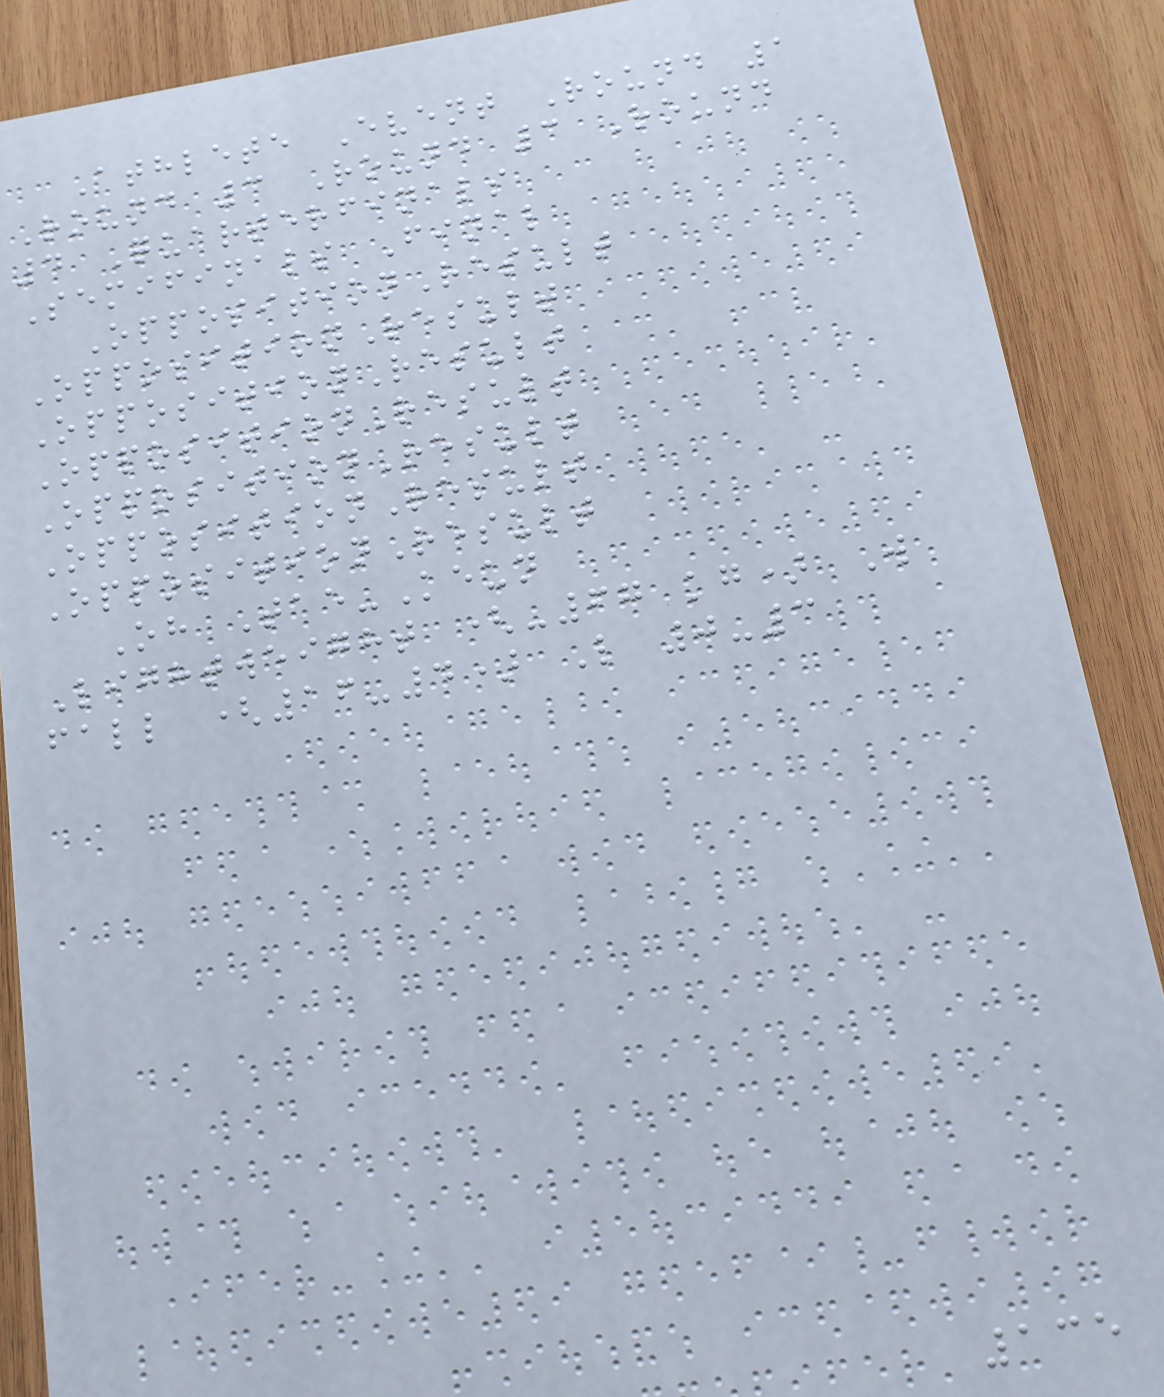Athlete Event Round 1
Round 3 Round 3 Round
4 Quarterfinals
Semifinals Final
OppositionResult
OppositionResult
OppositionResult
OppositionResult
OppositionResult
OppositionResult
OppositionResult
Oh Tae-Keun
Lightweight (-67 kg) W
fall (16-4) L 0-3
135
